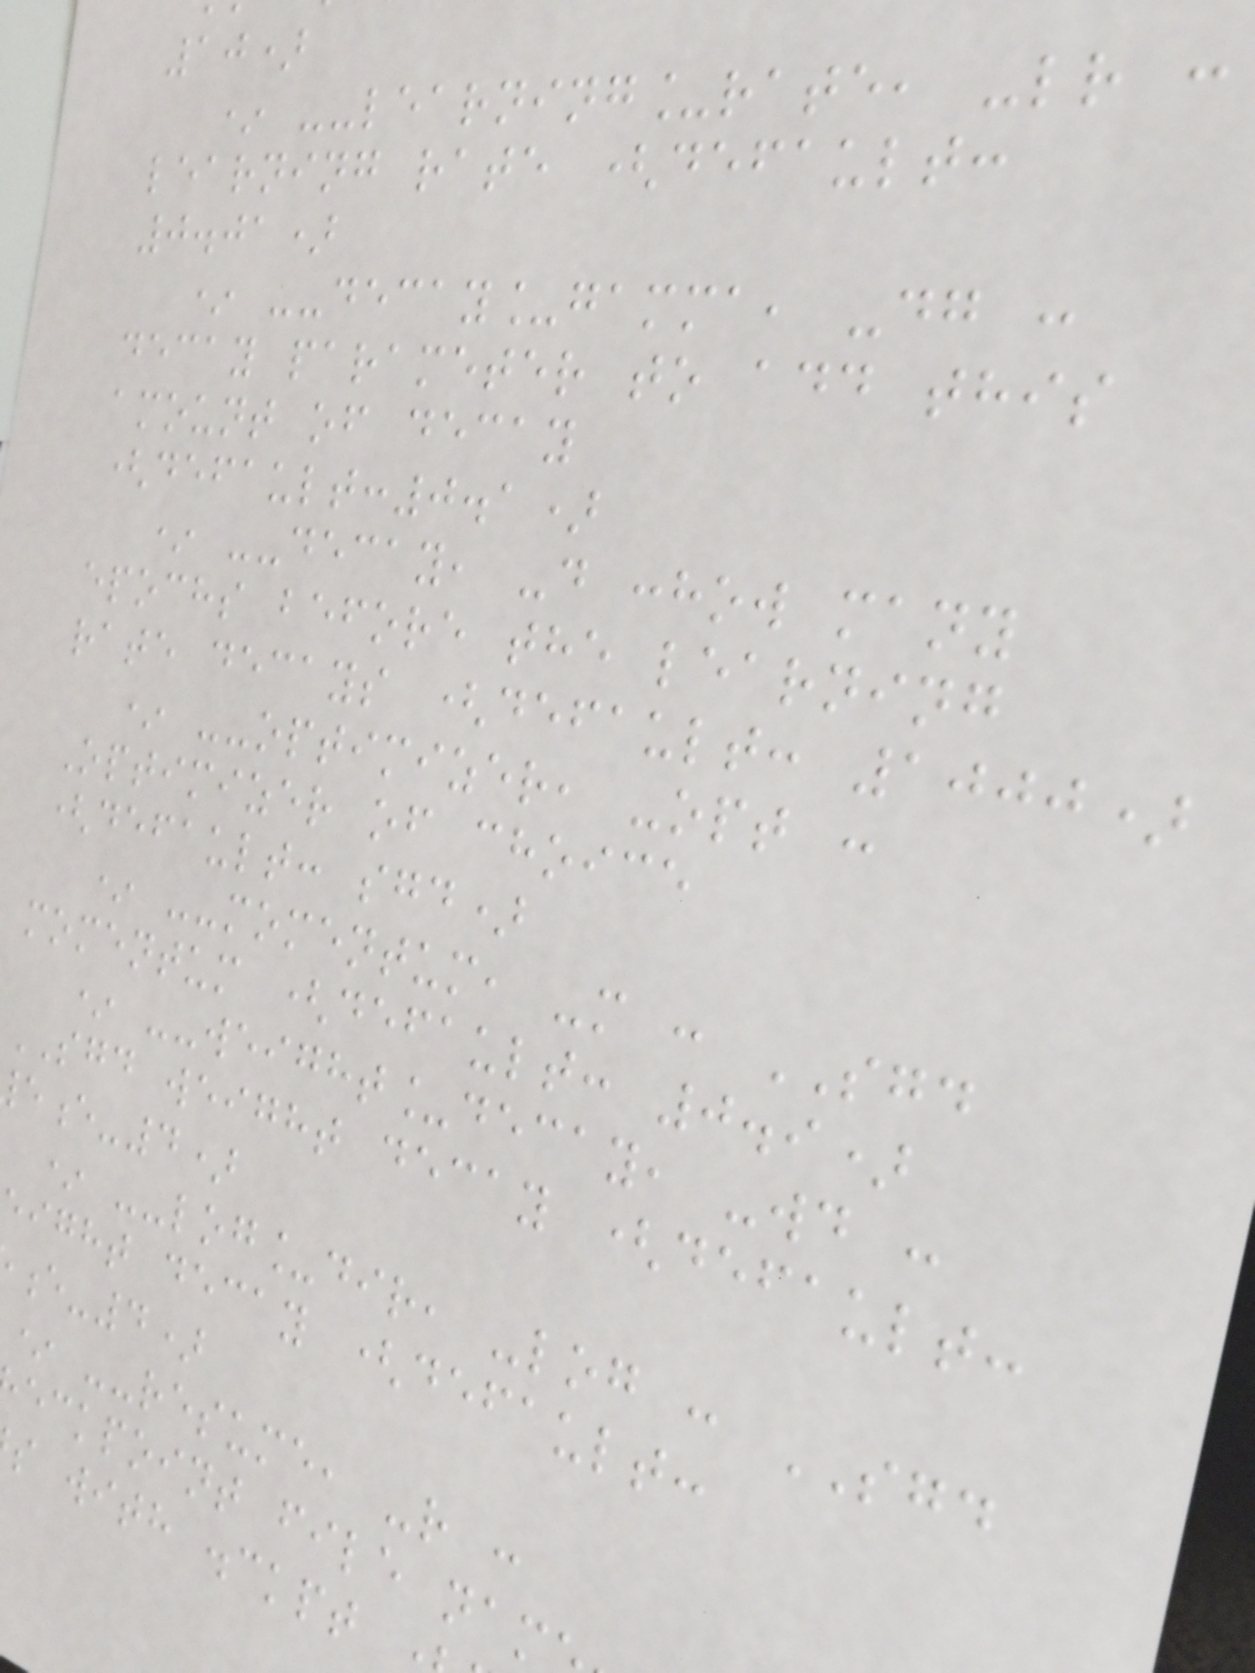10)
* --learning_rate, -lr :
learning rate (default:
0.01)
* --decay_gamma, -dg :
decay parameter to add this
amount of decay
(default:0.1)
* --decay, -d :how many
epochs before the learning
rate decays (default: 1000)
* --optimizer, -opt :
Optimizer of choice
(default: sgd)
* --momentum, -m : SGD
momentum (default: 0.9)
* --weight_decay, -wd :
SGD weight decay (default:
e-4)
* --log_dir, -log : SGD
eight decay (default:
e-4)
* --resume, -r :
eckpoint file nam
s with .ckpt
